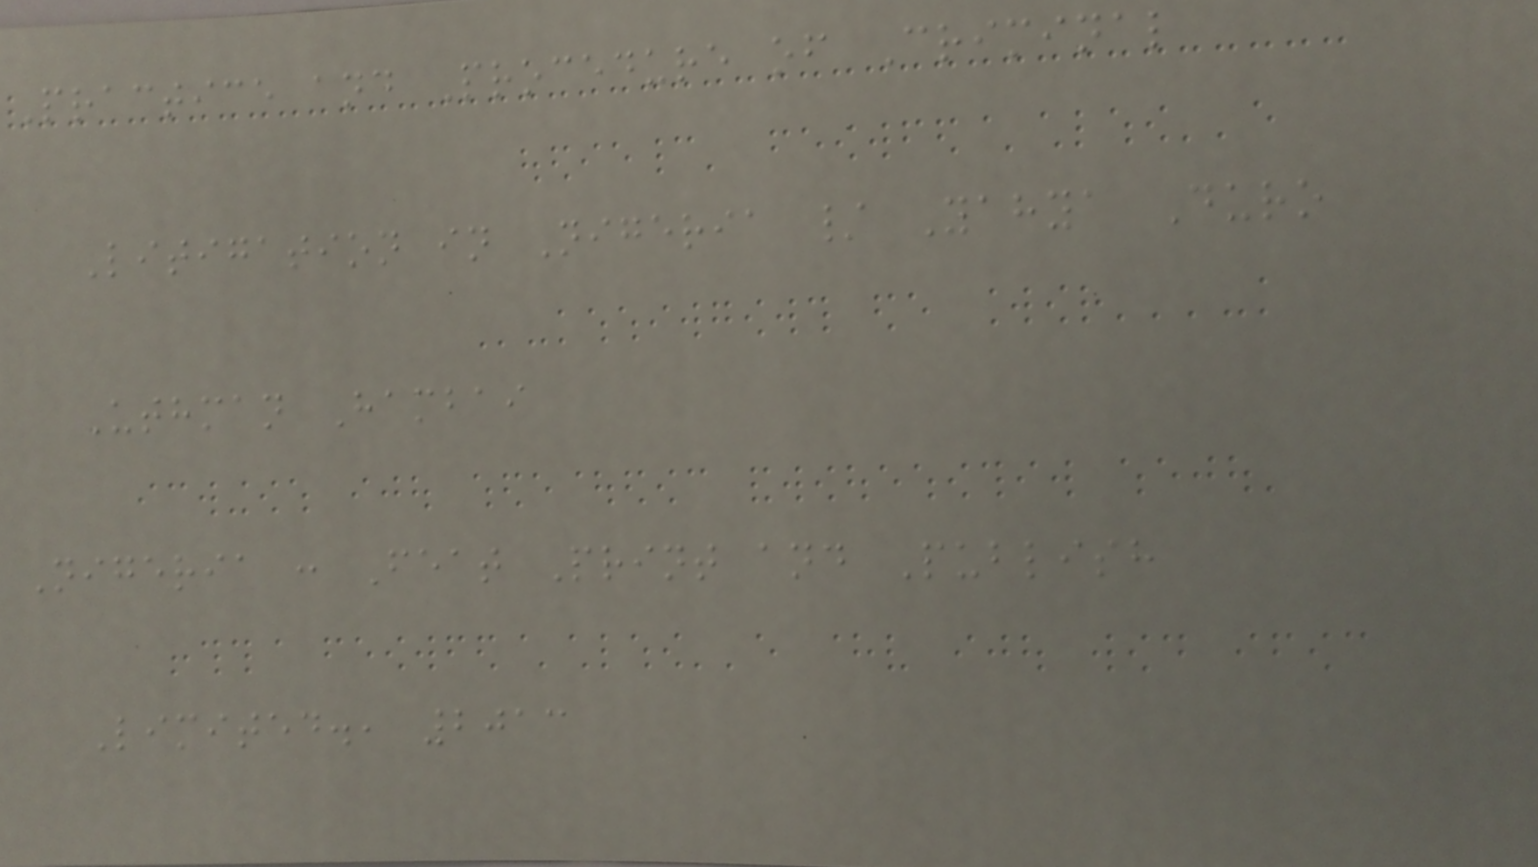Practice and Procedure of Criminal
Litigation in Nigeria / Yahya Duro
Uthman Hambai
Nigeria : Feat Print and Publish
Limited., 2013
